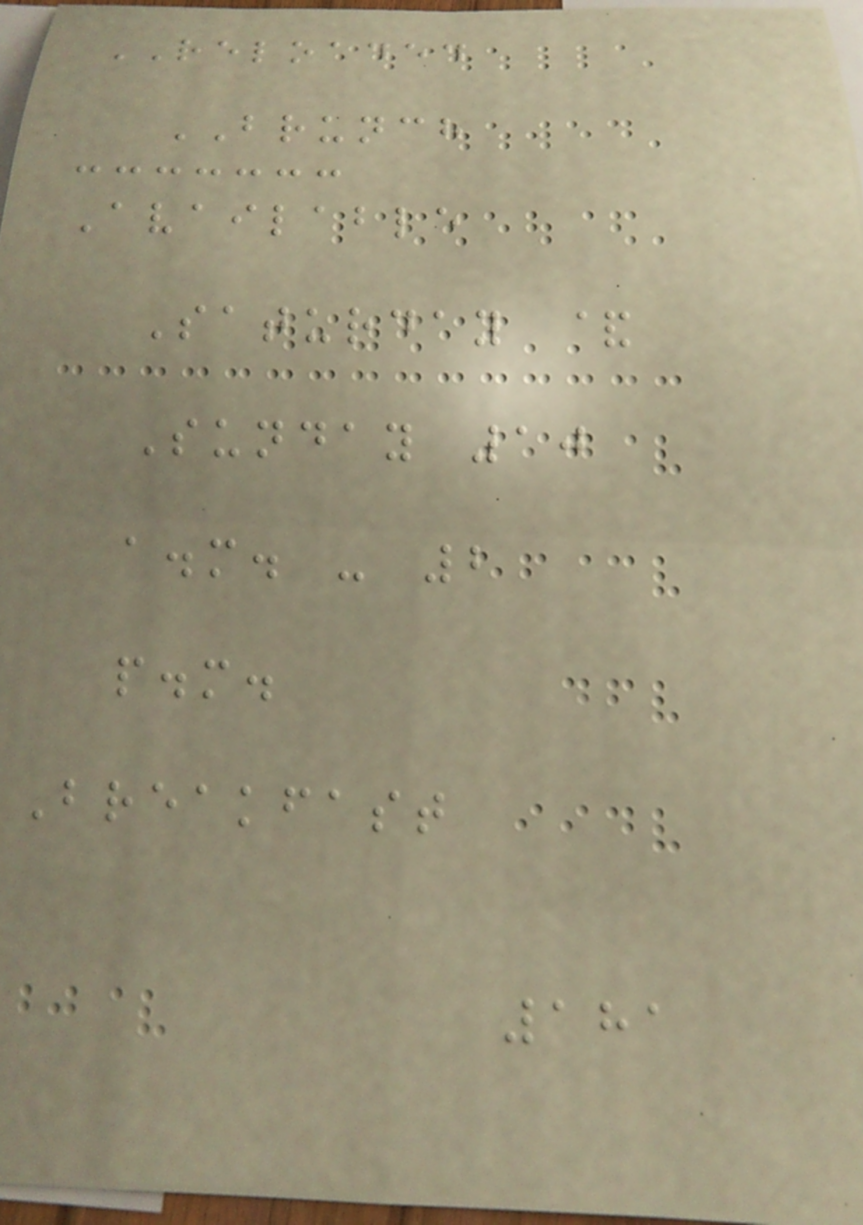RELOADED
BRUNCH
Available
Saturday &
Sunday 10
a.m. - 2
p.m.
Breakfast
181
